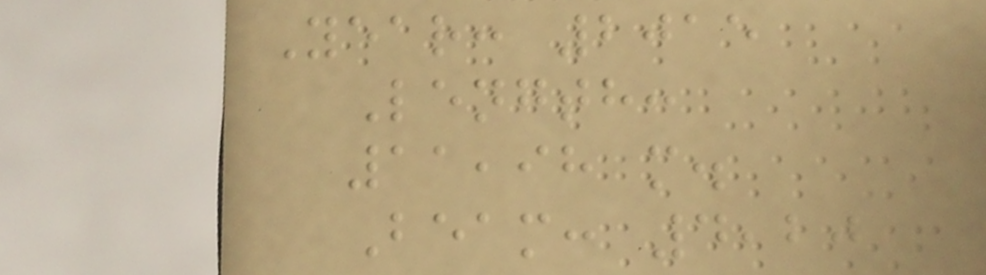Year: 2015
Length:
11,98 m.
Beam: 4,20
